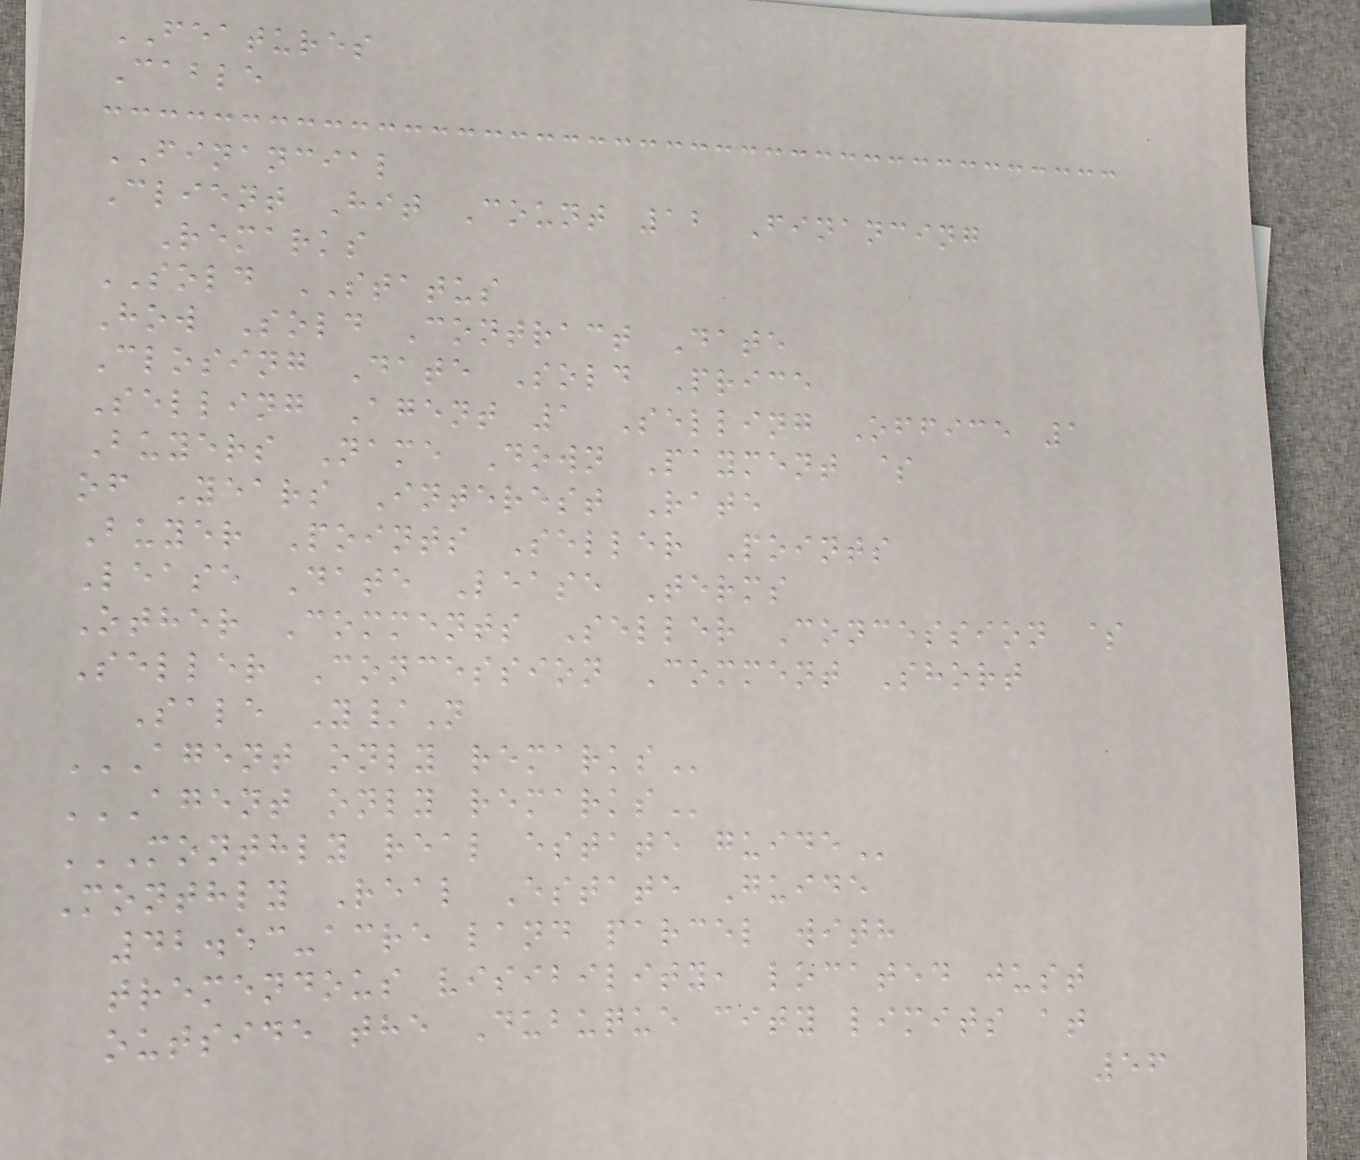FEATURES
Cable
FINANCIAL
Client Hit Count 12 Financing
Remarks
SOLD STATUS
How Sold Contract Date
Closing Date Sold Price
Selling Agent 1 Selling Office 1
Buyers Name Down Payment $
of Years Interest Rate
Buyer Points Seller Points
Lease Date Lease Terms
Other Comments Seller Concession $
Seller Concession Comment Short
Sale Y/N
AGENT ONLY REMARKS
AGENT ONLY REMARKS
MONTHLY REAL ESTATE GUIDE
Monthly Real Estate Guide
42.53-acre land parcel with
tremendous visibility, located just
outside the Dubuque city limits at
56
